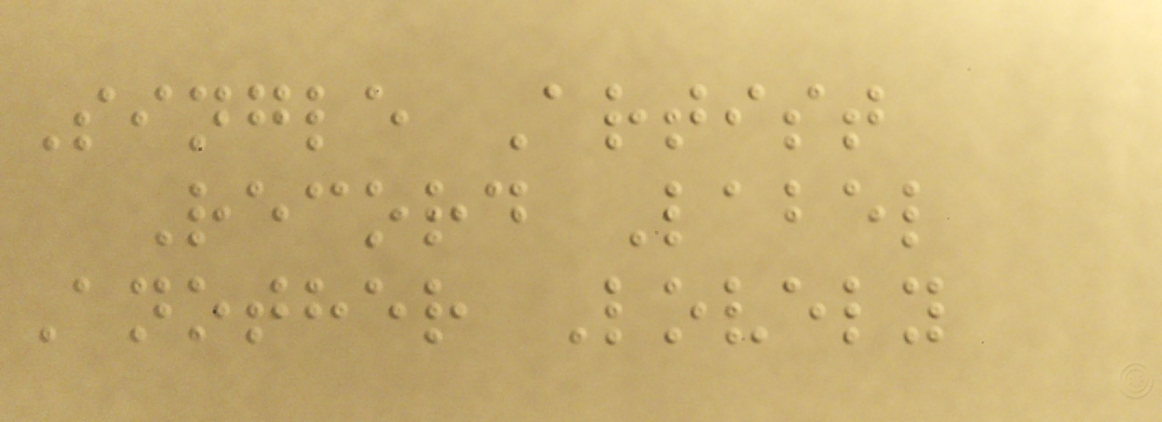Single Artist
Record Label
Another Lovely
